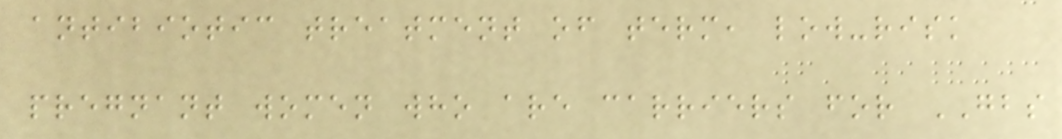antibiotic treatment of term, low-risk
pregnant women who are carriers for GBS
